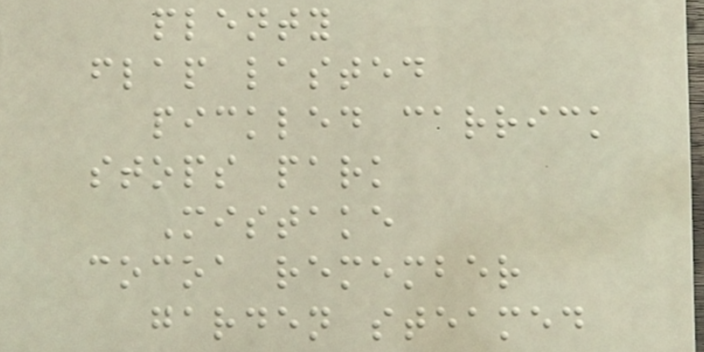plenty
flap lasted
pickled carrick
stops park
Mistake
cocoa remember
garden steamed
